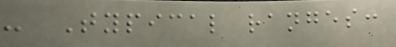- Typical ranges:
